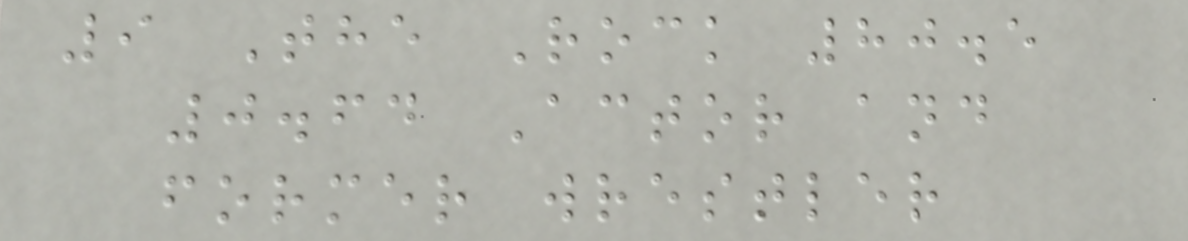9 The Rock 80.5
0.64 Actor and
former wrestler
